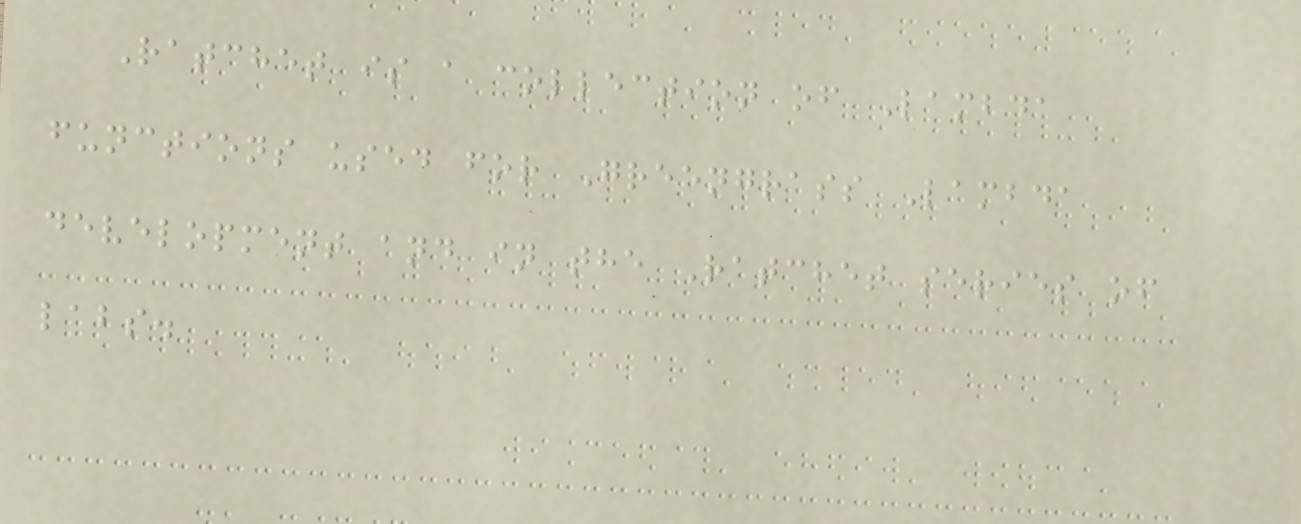Ratchet is a collection of Lambda
functions used for Greengrass Lambda
development and in the Ratchet series of
labs.
